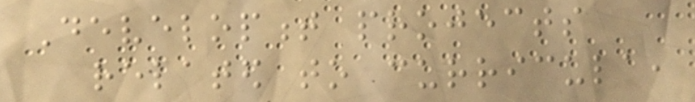Development projects
related to curricula,
